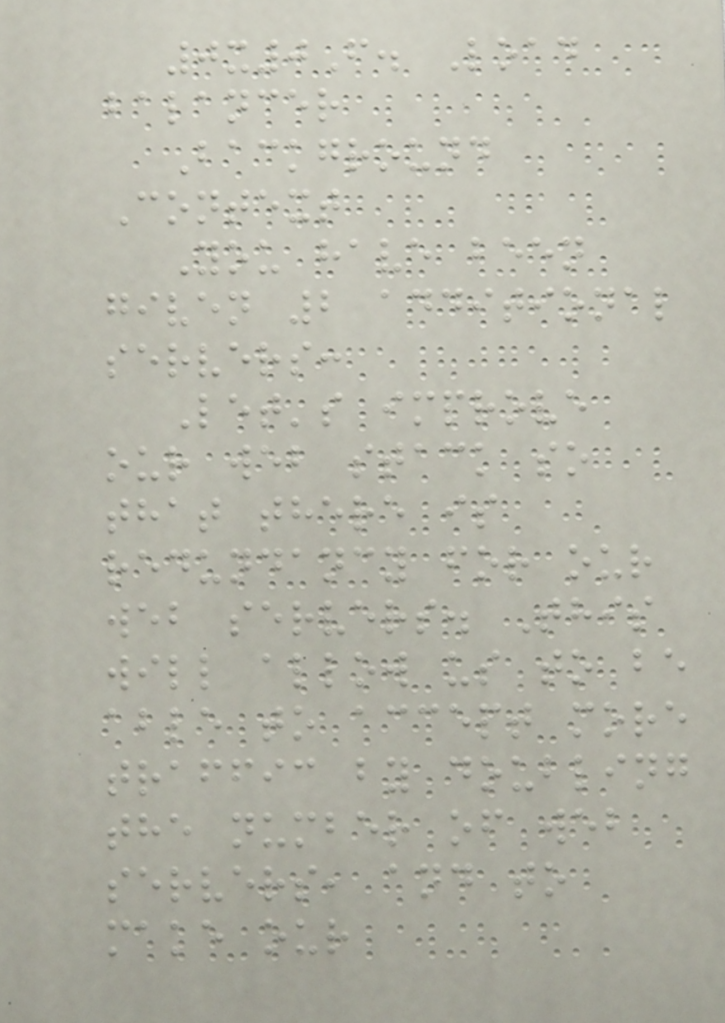0x0F. Load
balancer
Background
Context
You have been
given 2 additional
servers:
Let's improve
our web stack so
that there is
redundancy for our
web servers. This
will allow us to be
able to accept more
traffic by doubling
the number of web
servers, and to
make our
